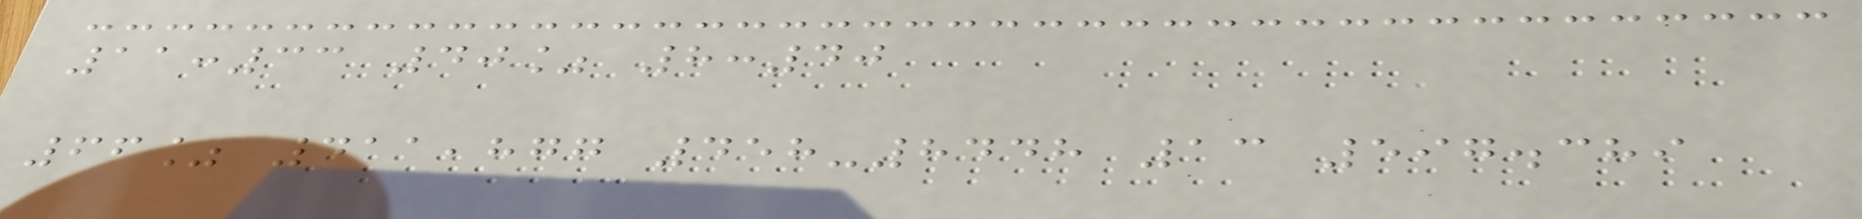11:33 40% 8:40
66% 411,877 458-8448 13 597.389
